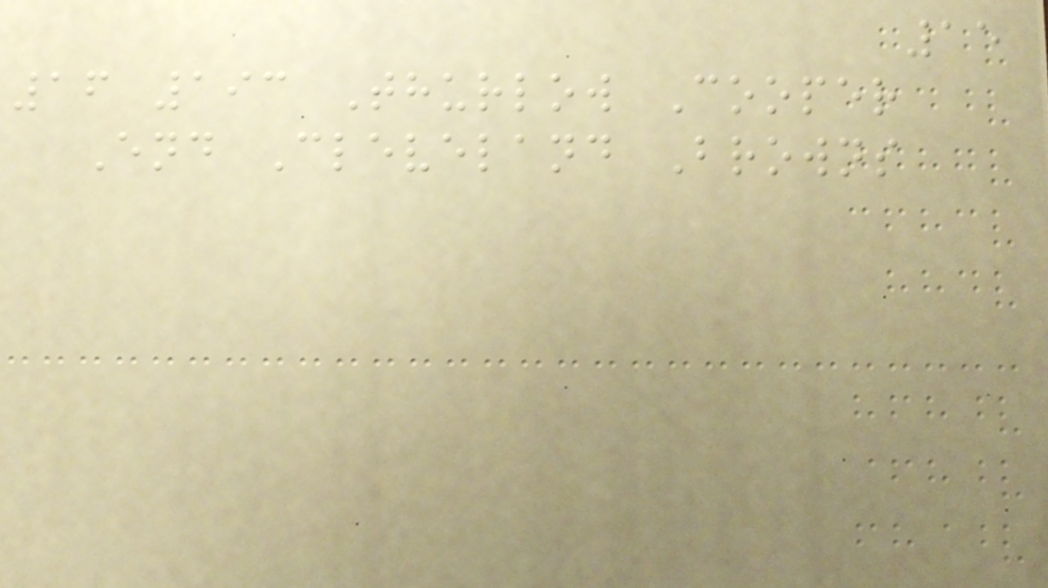15
16 193 Thurlow Cooper
End Cleveland Browns
